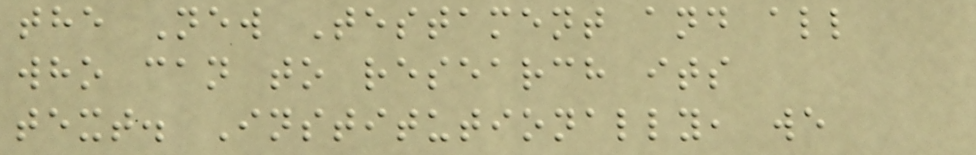the New Testament and all
who can to research its
text. Institutionally, we
